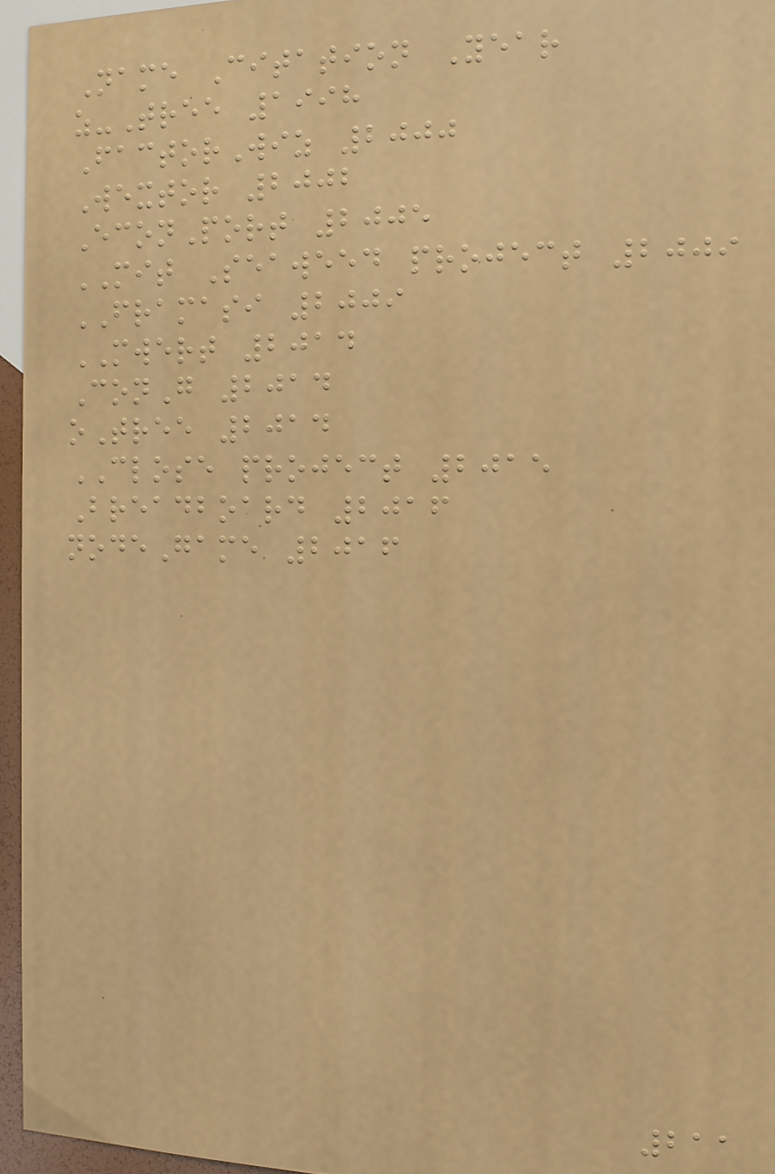Name Citation Year
z-Tree 1998
FactorWiz 2000
Wextor 2002
EconPort 2005
MIT Seaweed project 2009
FRAMASI 2009
MWERT 2014
ConG 2014
oTree 2014
CLOSE project 2015
Breadboard 2016
nodeGame 2016
211
